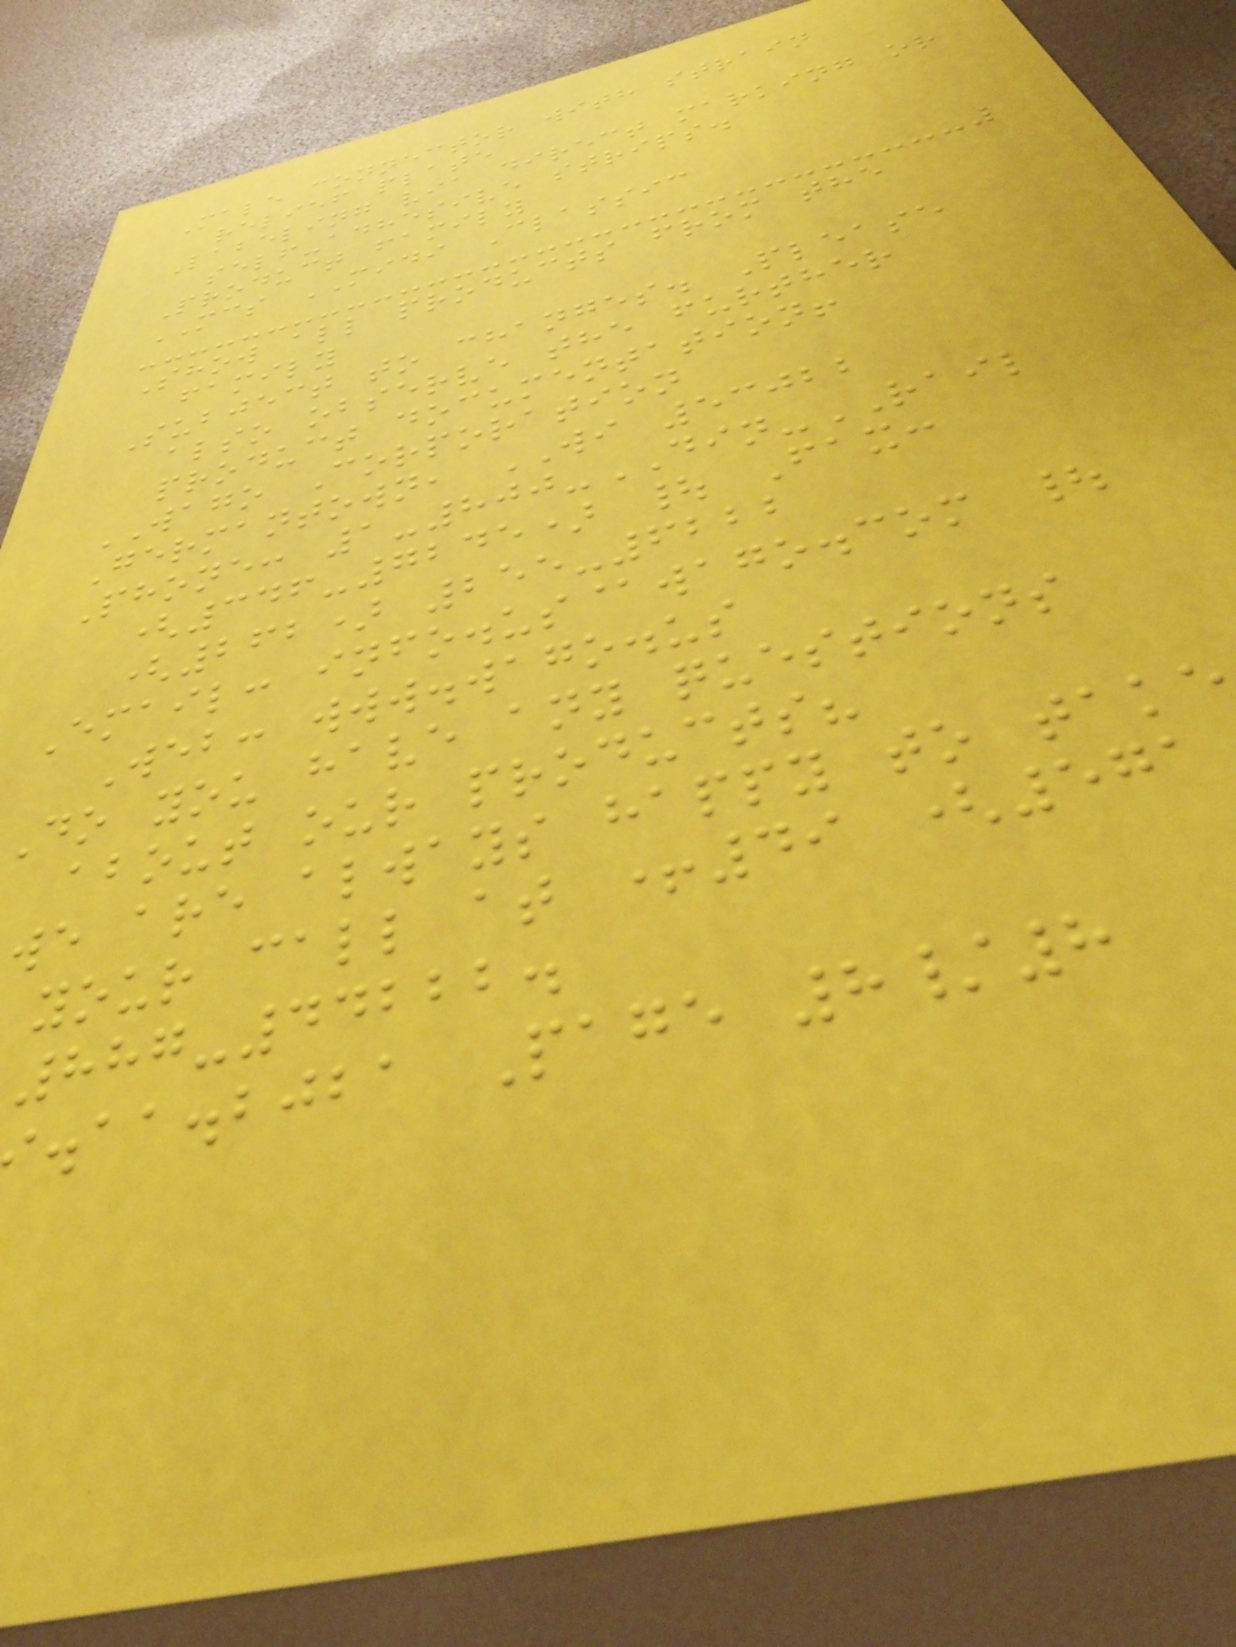Male connector with strain
relief plate
Labeling via direct marking or
self-adhesive strips.
Product family
MCS MIDI Classic
Show all products from the
family
Subject to changes. Please
also observe the further
product documentation!
WAGO Corporation
Germantown, WI 53022
Phone: 1-800-DIN-RAIL
(346-7245) | Fax:
(262) 255-6222
Email: info.us@wago.com |
Web: www.wago.us
Do you have any questions
about our products?
we are always happy to take
your call at +49 (571
887-44222.
.aa.bjba Page 8/8
